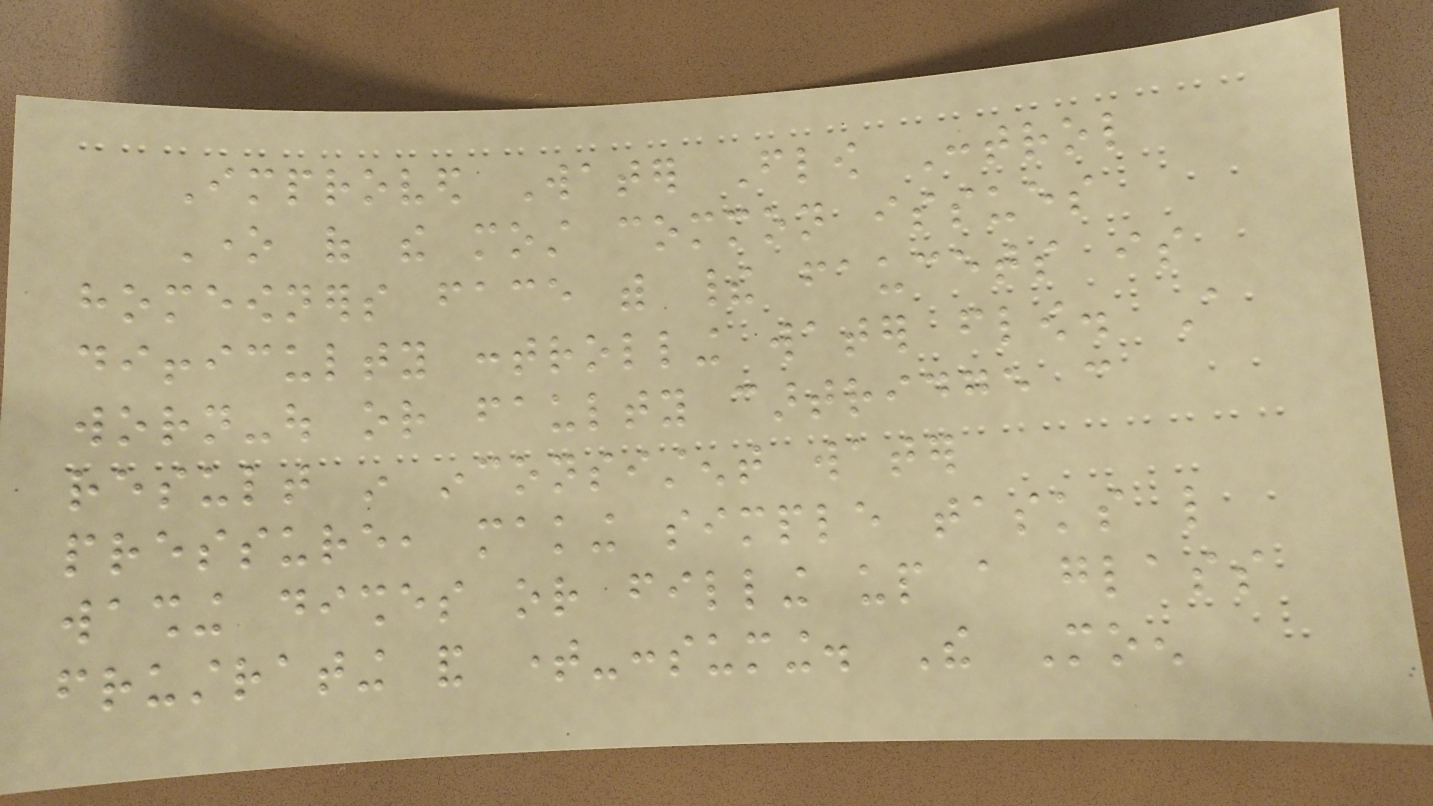Improved Water Flow Control
One of the most common issues
homeowners face with their faucets is
difficulty controlling water flow. A
worn-out or faulty cartridge can
result in inconsistent water
pressure, making simple tasks like
washing dishes or filling up a glass
frustrating and time-consuming. The Moen
